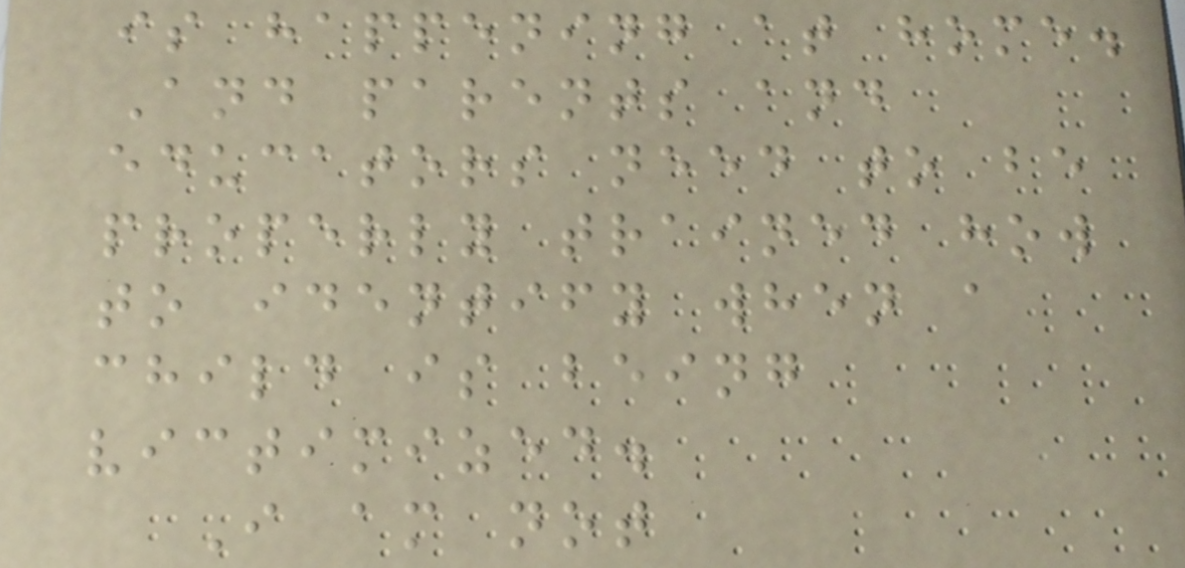is happening at home.
And parents and
educators need to be
properly trained how
to identify when a
child is being
victimized.
I am not
